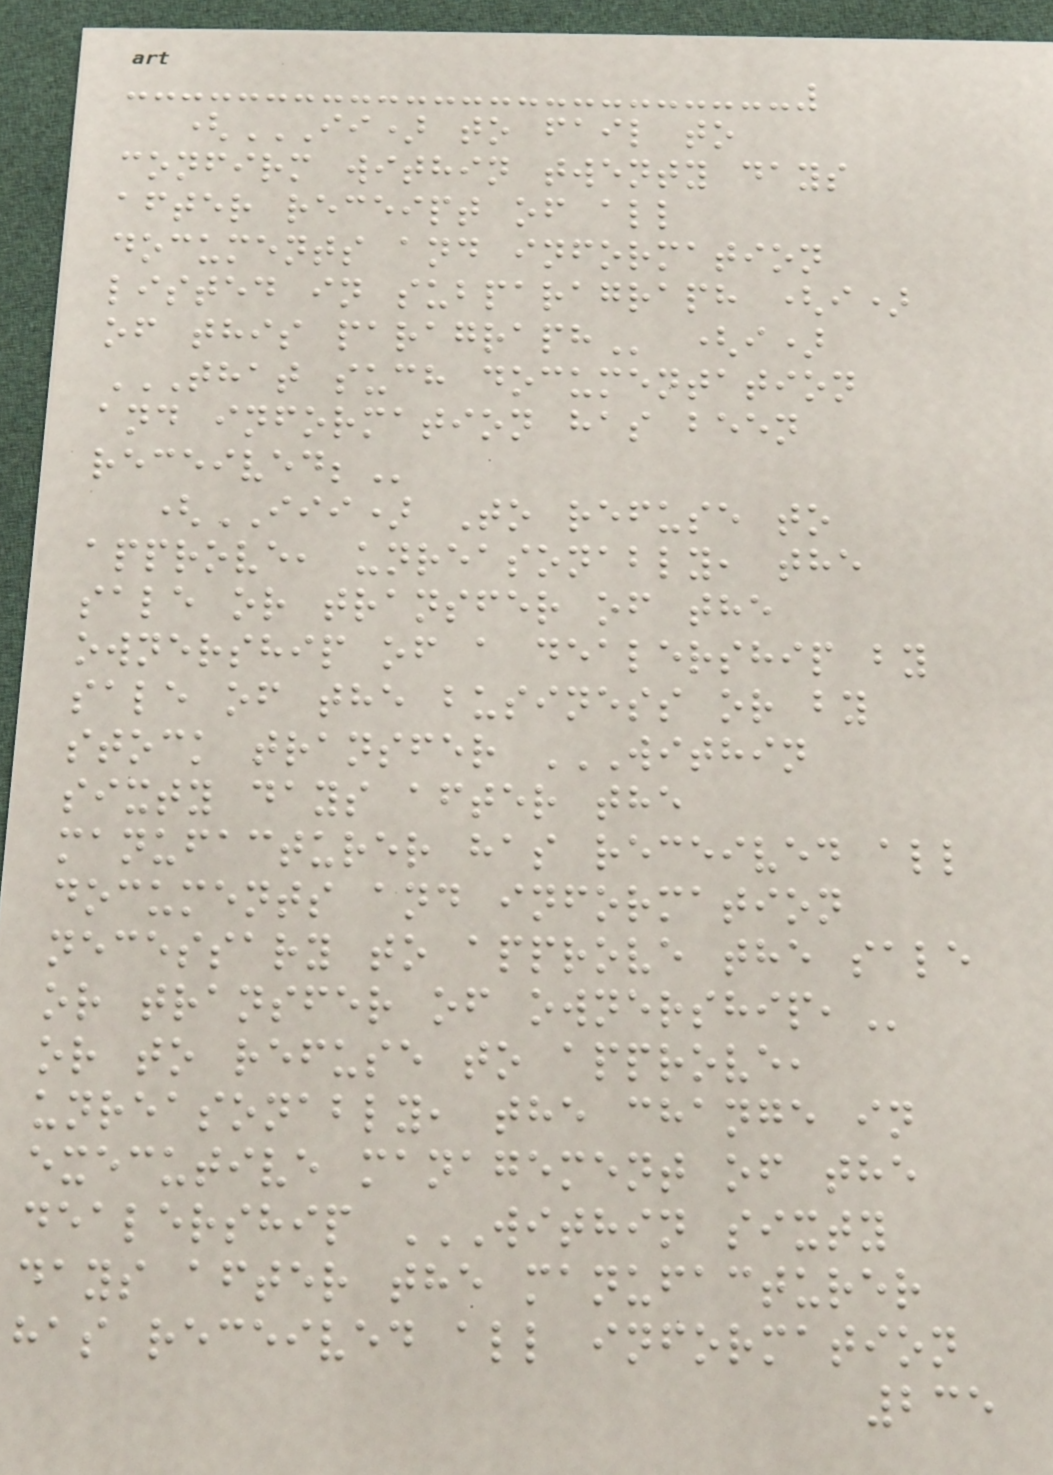(II) TO FAIL TO
CONFIRM WITHIN TWENTY DAYS
AFTER RECEIPT OF ALL
DOCUMENTS AND INFORMATION
LISTED IN SUBPARAGRAPH (I)
OF THIS PARAGRAPH (i)
THAT SUCH DOCUMENTATION
AND INFORMATION HAS BEEN
RECEIVED;
(III) To refuse to
approve, unreasonably, the
sale or transfer of the
ownership of a dealership by
sale of the business or by
stock transfer WITHIN
SIXTY DAYS AFTER THE
MANUFACTURER HAS RECEIVED ALL
DOCUMENTS AND INFORMATION
NECESSARY TO APPROVE THE SALE
OR TRANSFER OF OWNERSHIP,
or to refuse to approve,
unreasonably, the change in
executive management of the
dealership WITHIN SIXTY
DAYS AFTER THE MANUFACTURER
HAS RECEIVED ALL INFORMATION
235
